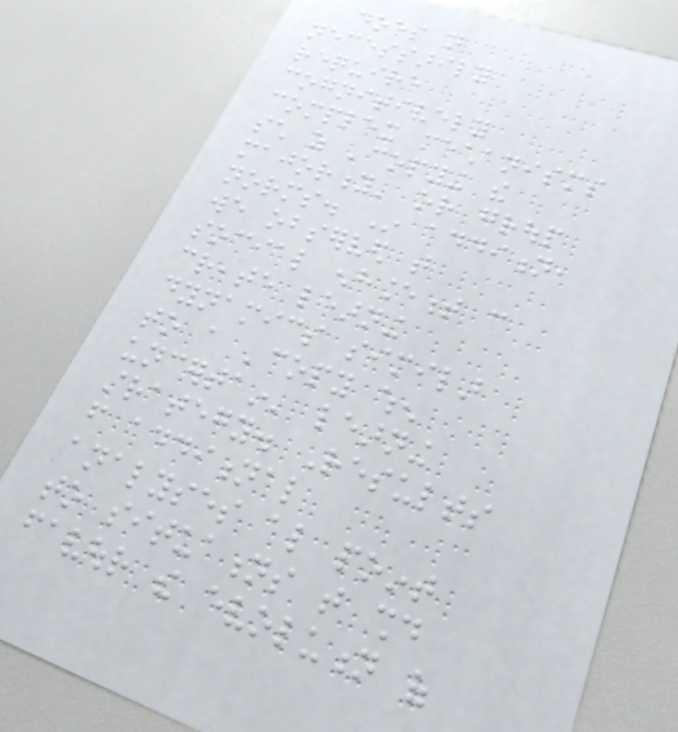does not
necessarily
require
cognitively
complex mechanisms
such as 'copying the
majority' or group
norms. In addition,
we observed that
social enhancement can
create learning
dynamics similar
to a 'copy when
uncertain' learning
strategy. Results
from additional
analyses also point
to situations that should
favour the evolution of
